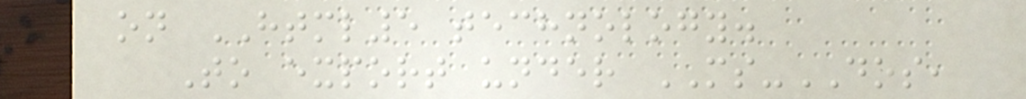on HTML5 technology.
To export under MS-DOS,
